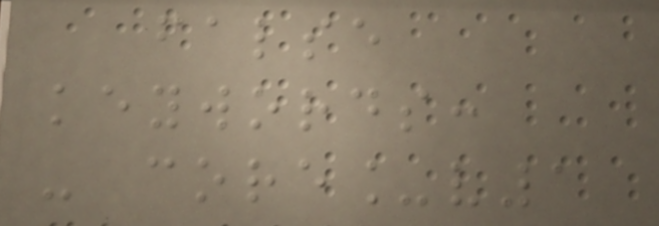false
keywords:
- core_v1
